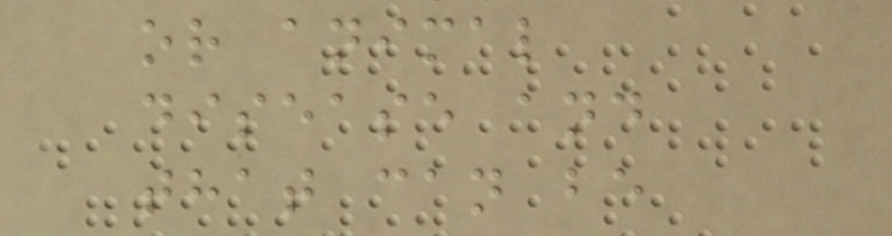or animal
disease and
that can be
